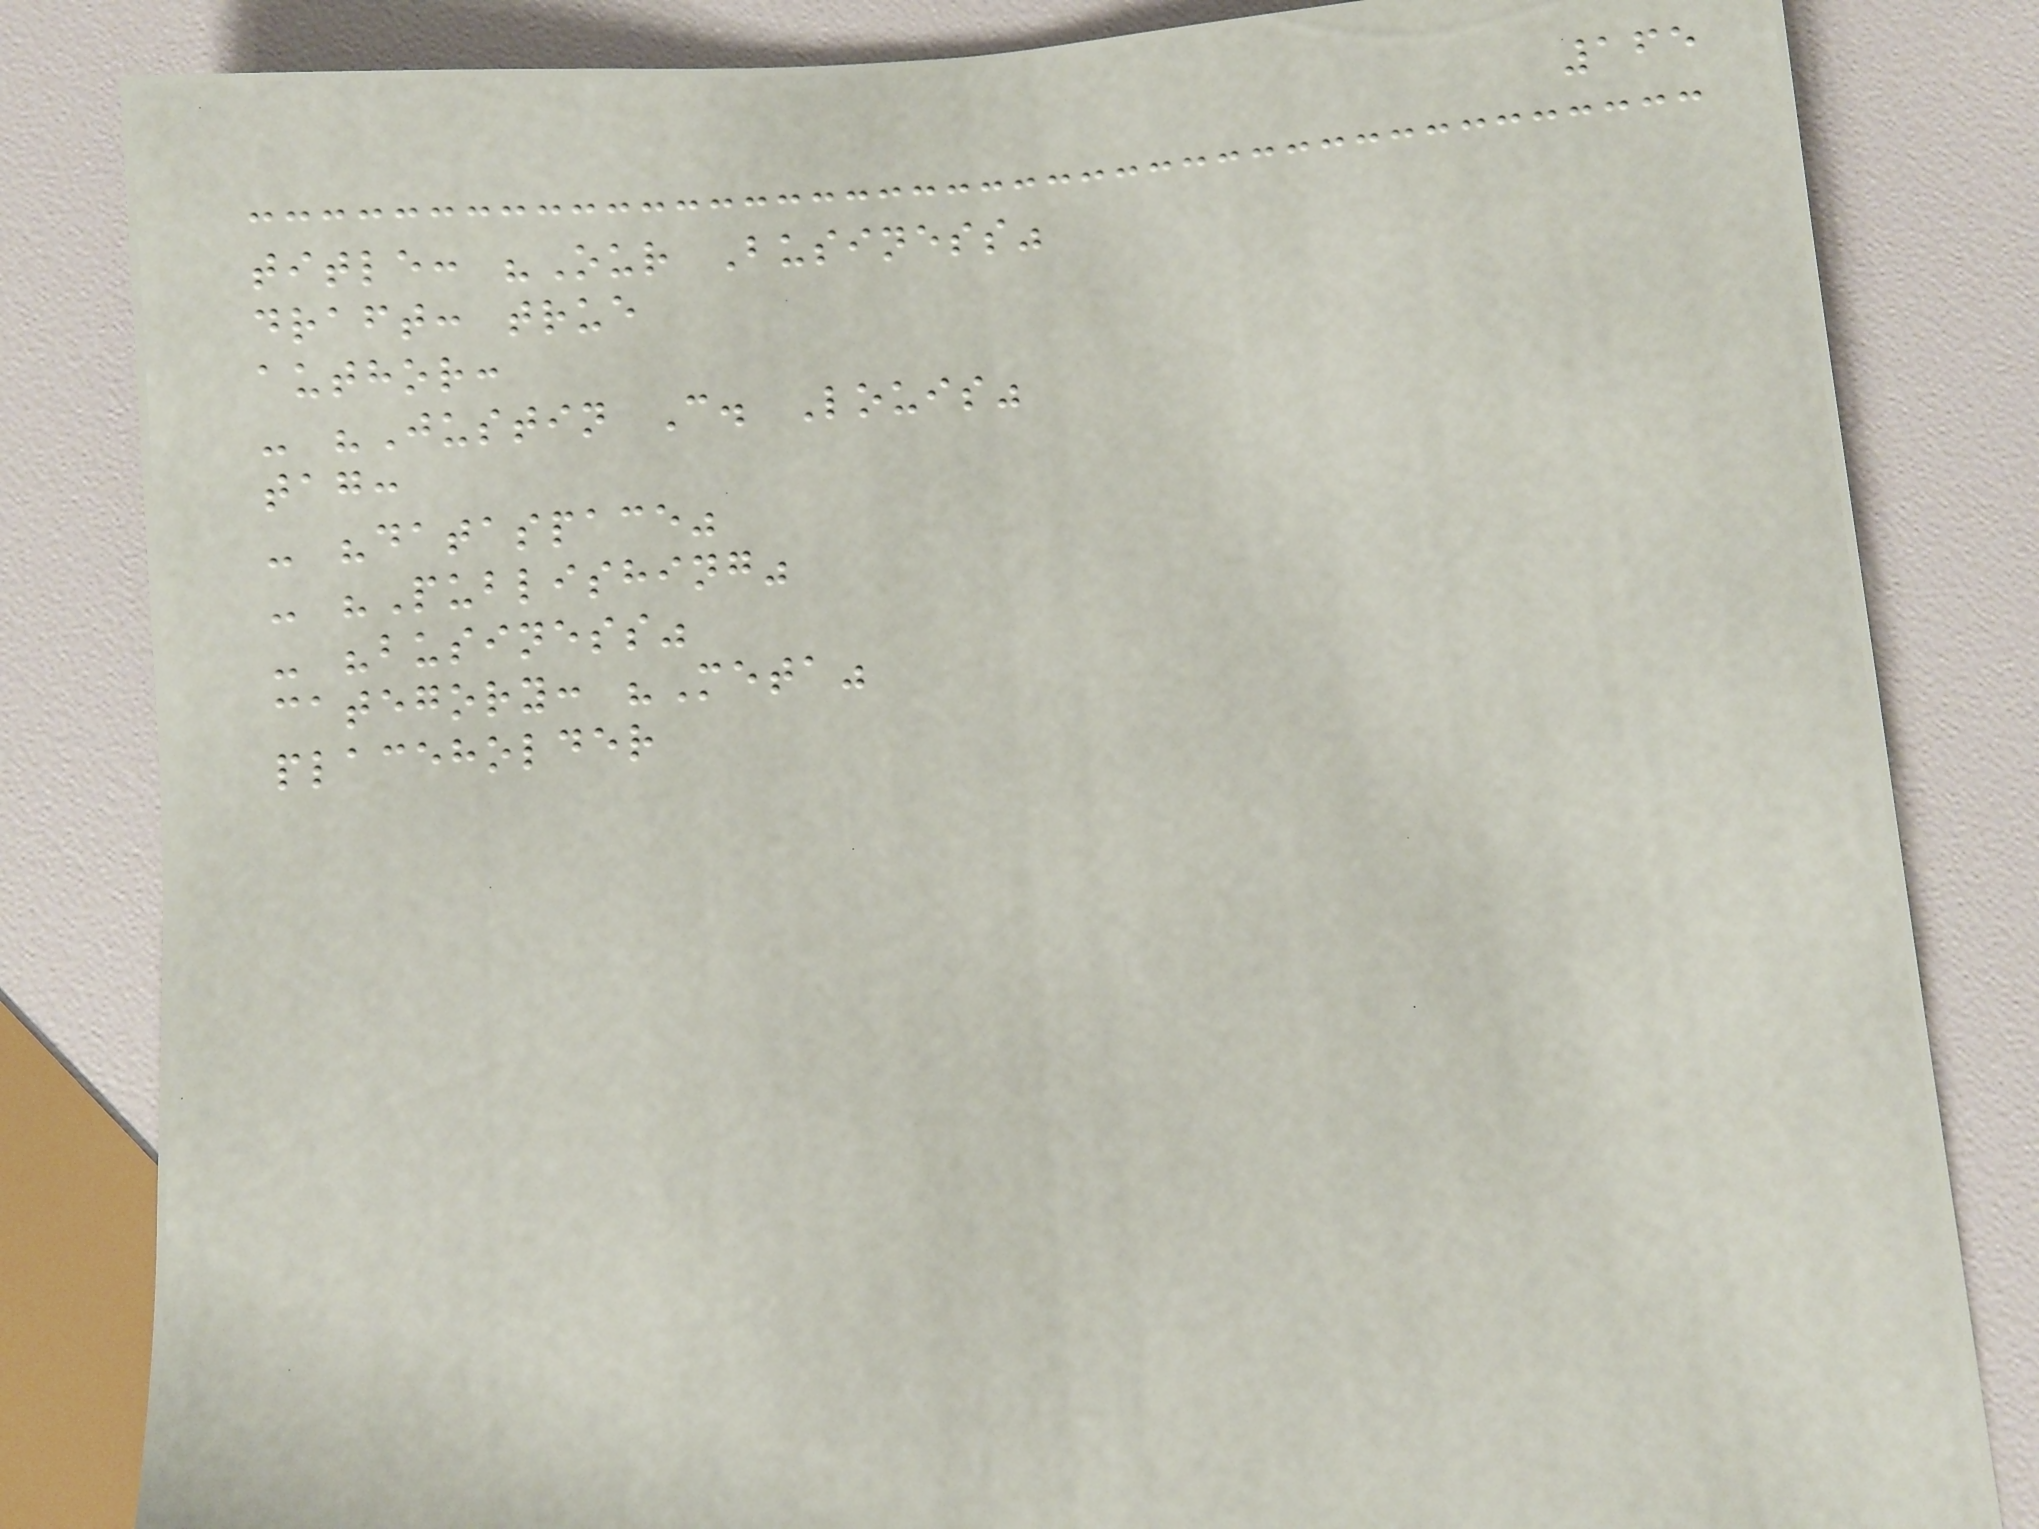165
title: "Our Business"
draft: true
author:
- "Justin C. Louis"
tag:
- "dataspace"
- "Publishing"
- "business"
category: "Meta"
placeholder
